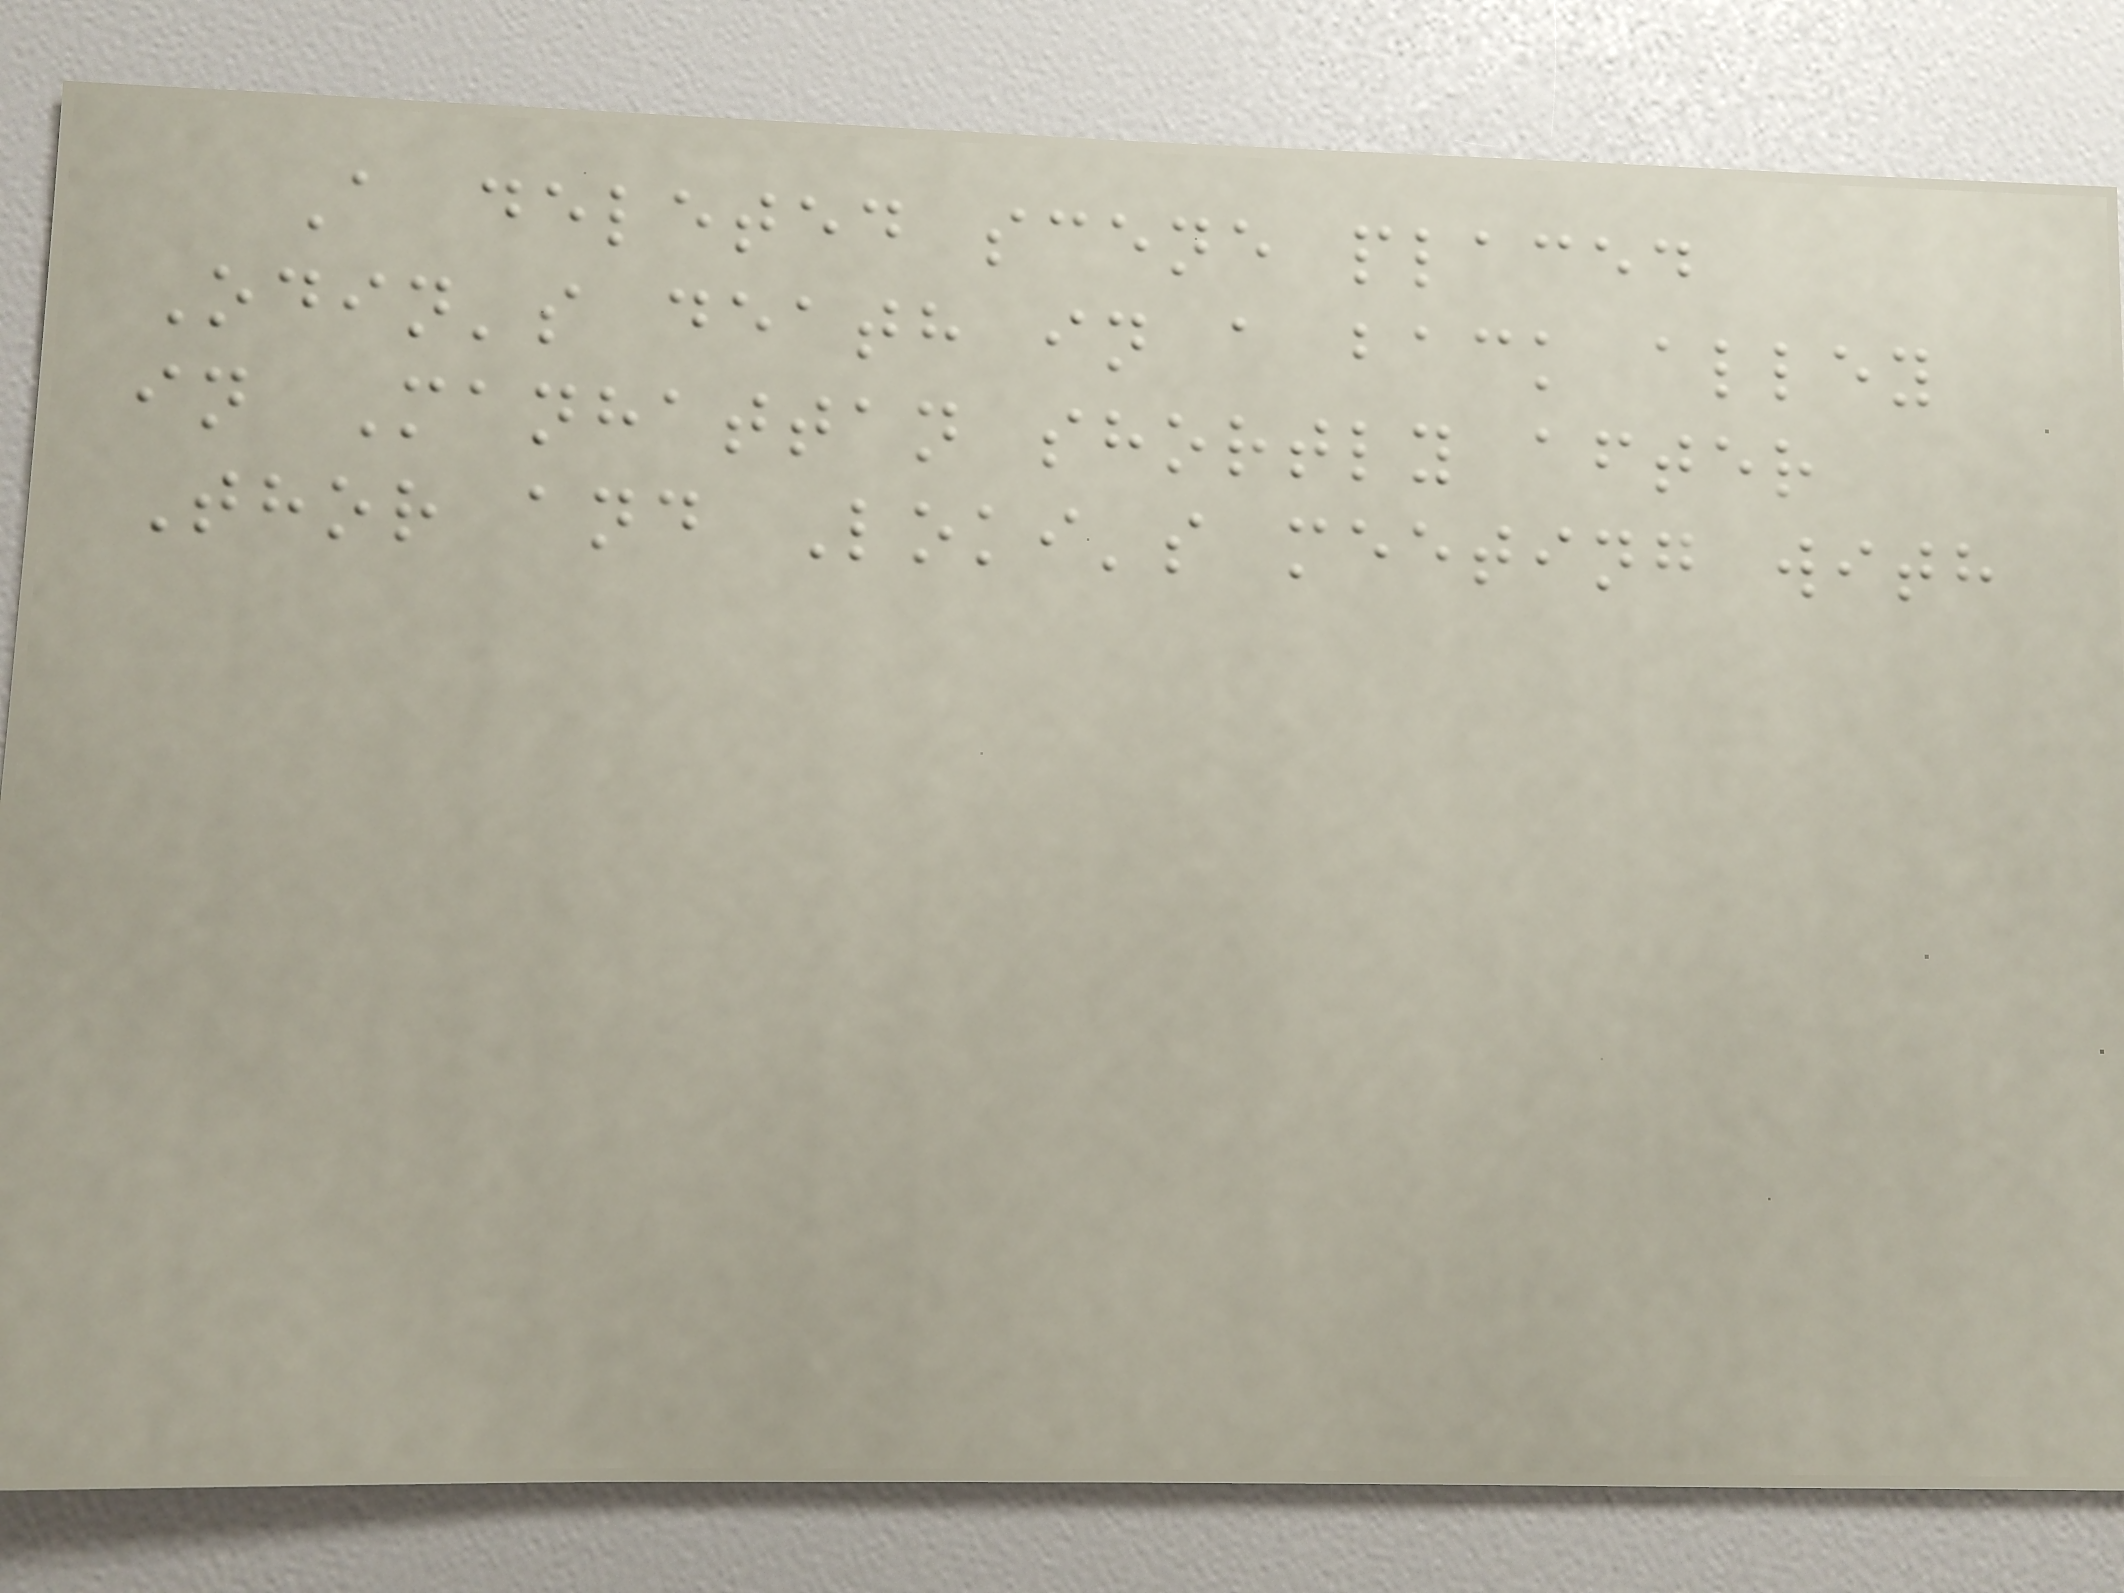A deleted scene placed
Odin's death in a back alley
in Manhattan shortly after
Thor and Loki's meeting with
